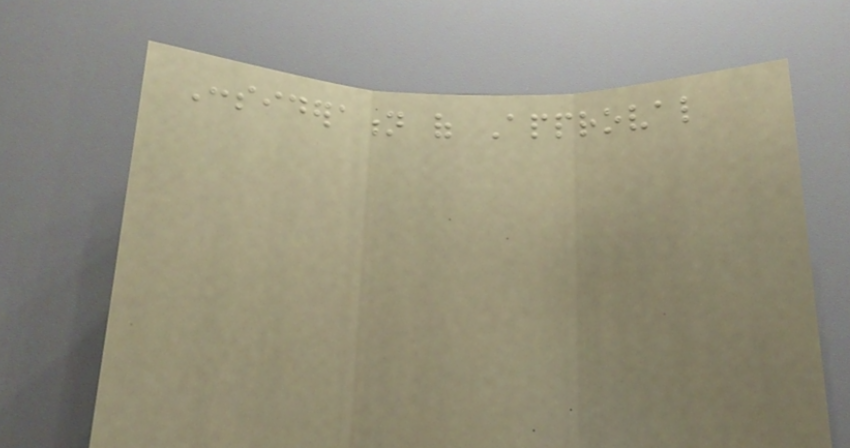Consideration of Approval
